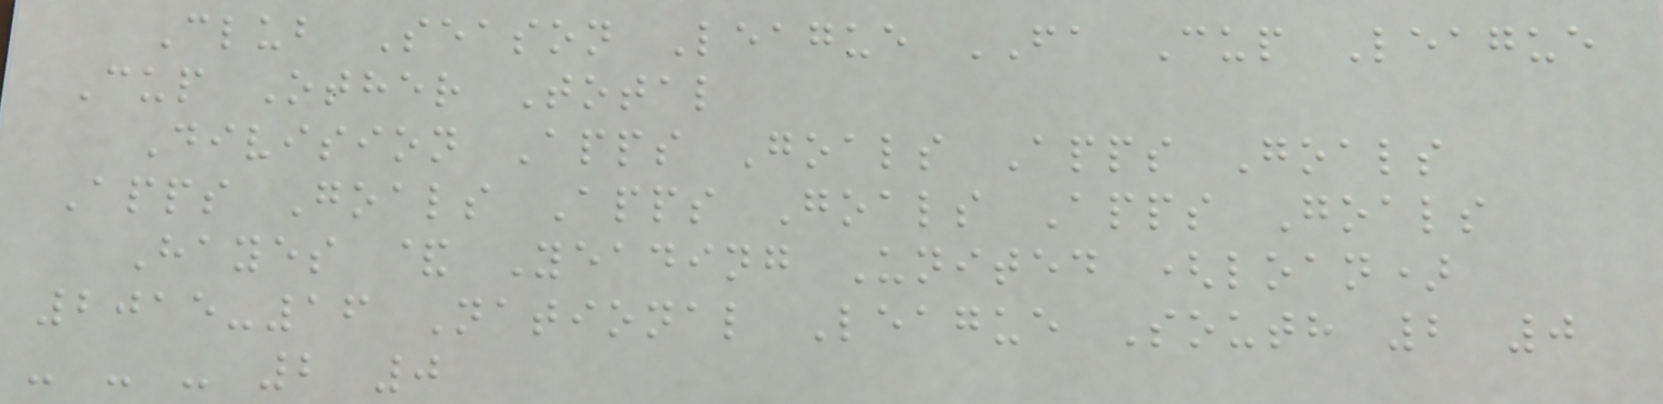Club Season League FA Cup League
Cup Other Total
Division Apps Goals Apps Goals
Apps Goals Apps Goals Apps Goals
Hayes & Yeading United (loan)
2015-16 National League South 2 0
- - - 2 0
